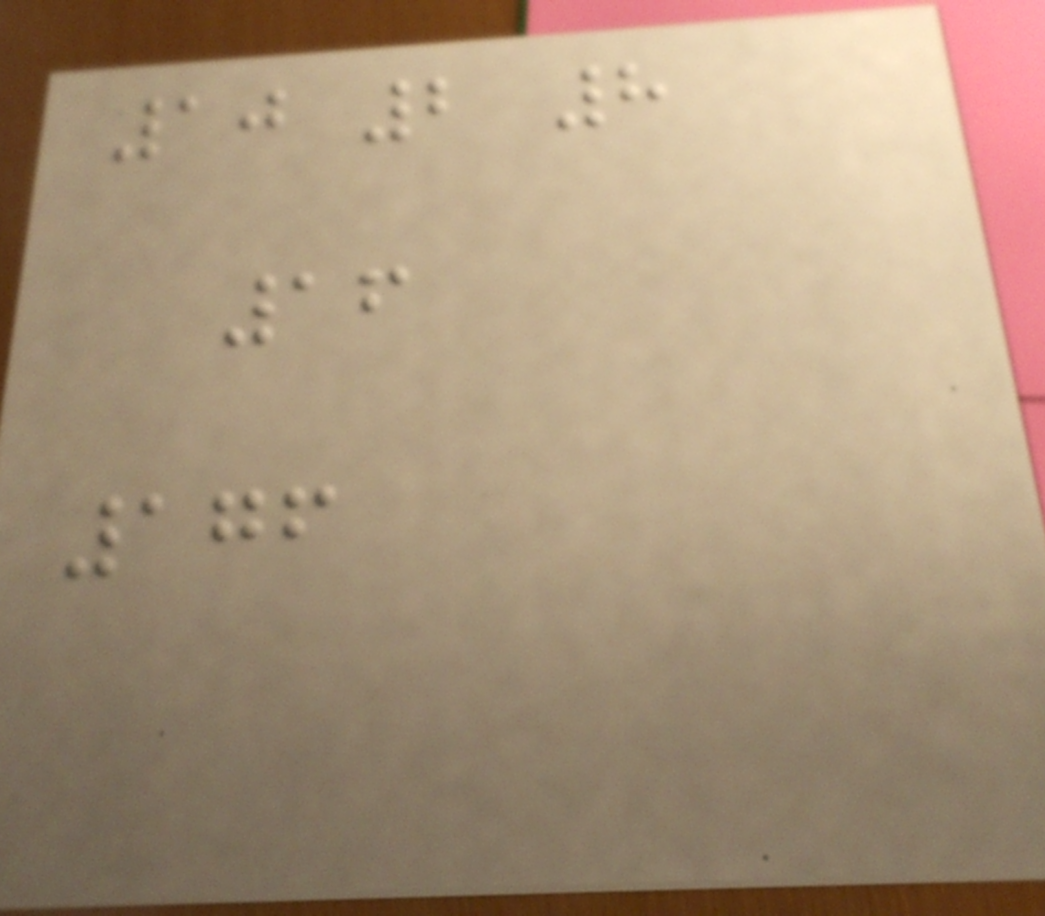10 2 8
16
176
